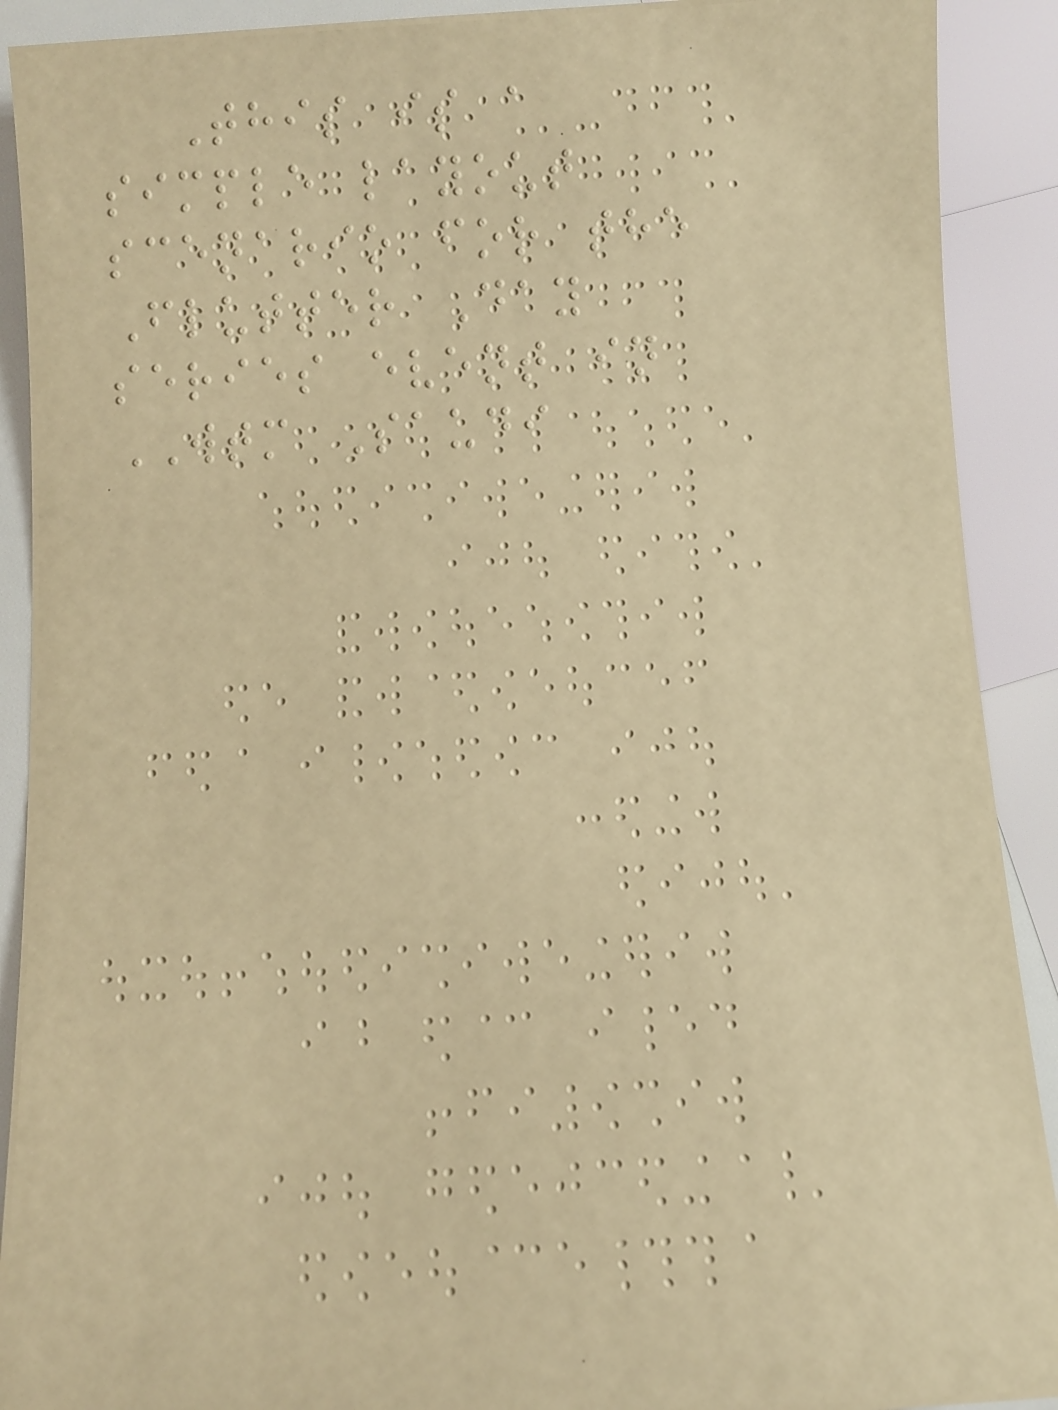This is a
simple layout
scenario for the
Flutter Day
series event in
WTM Saudi
